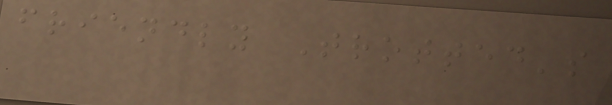friendly Trotted's
